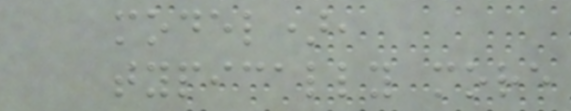model),
typically more
